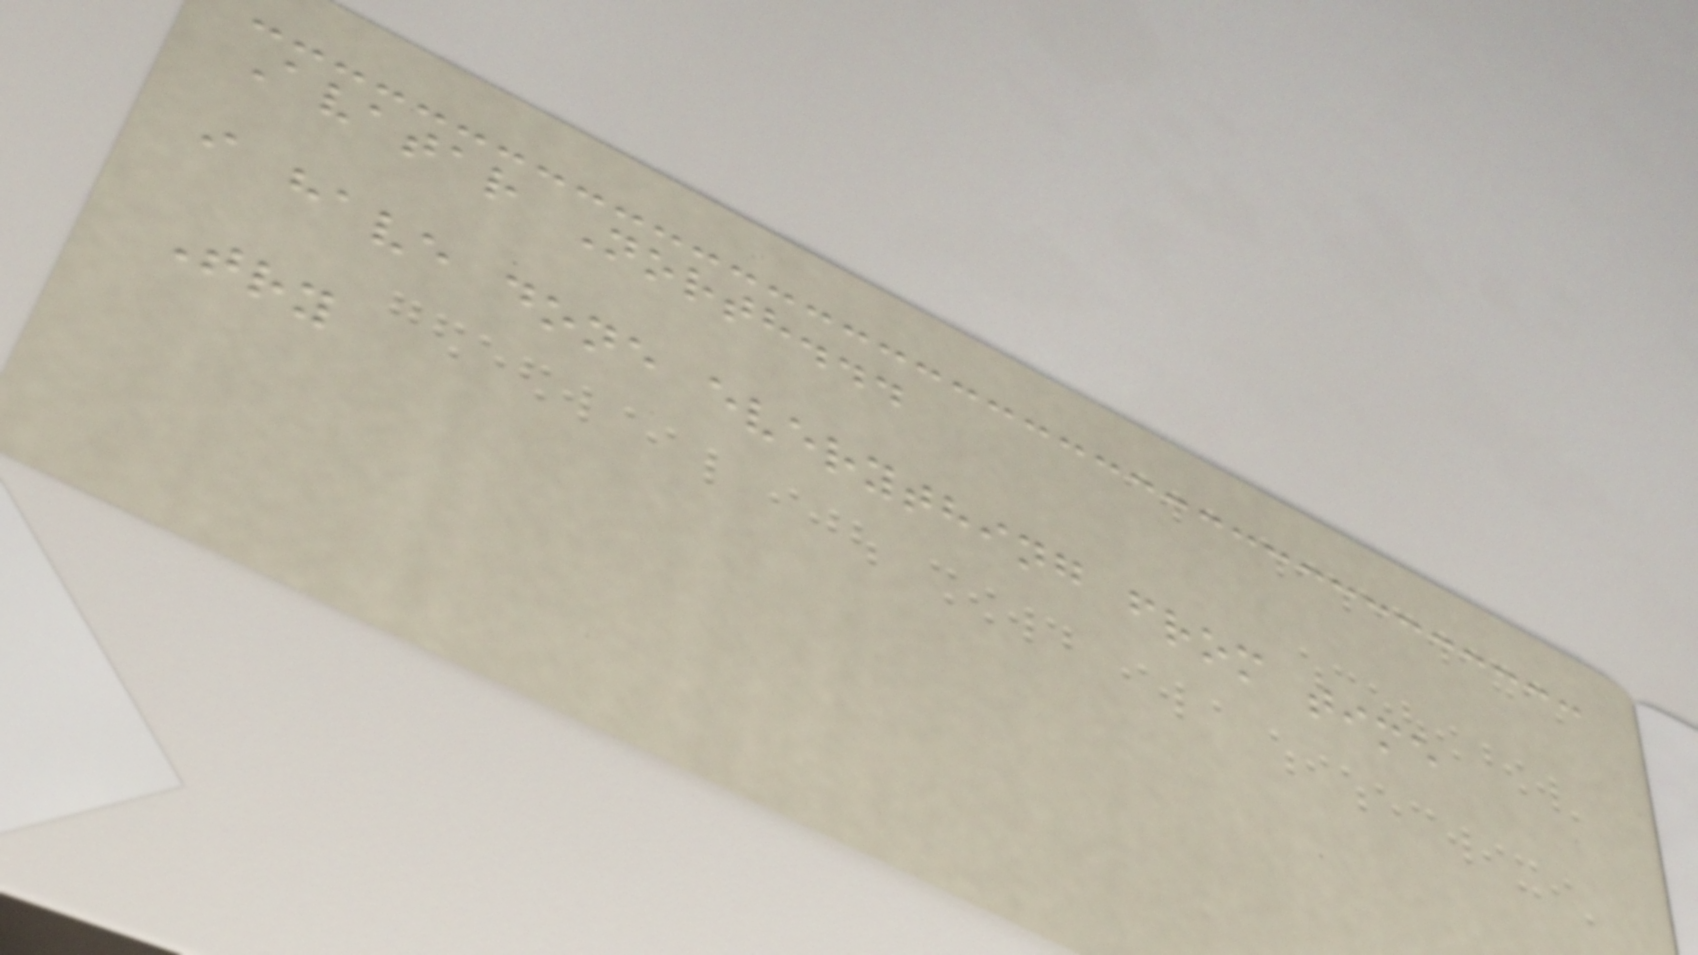Avatar North...
i have done everything from time
Try
